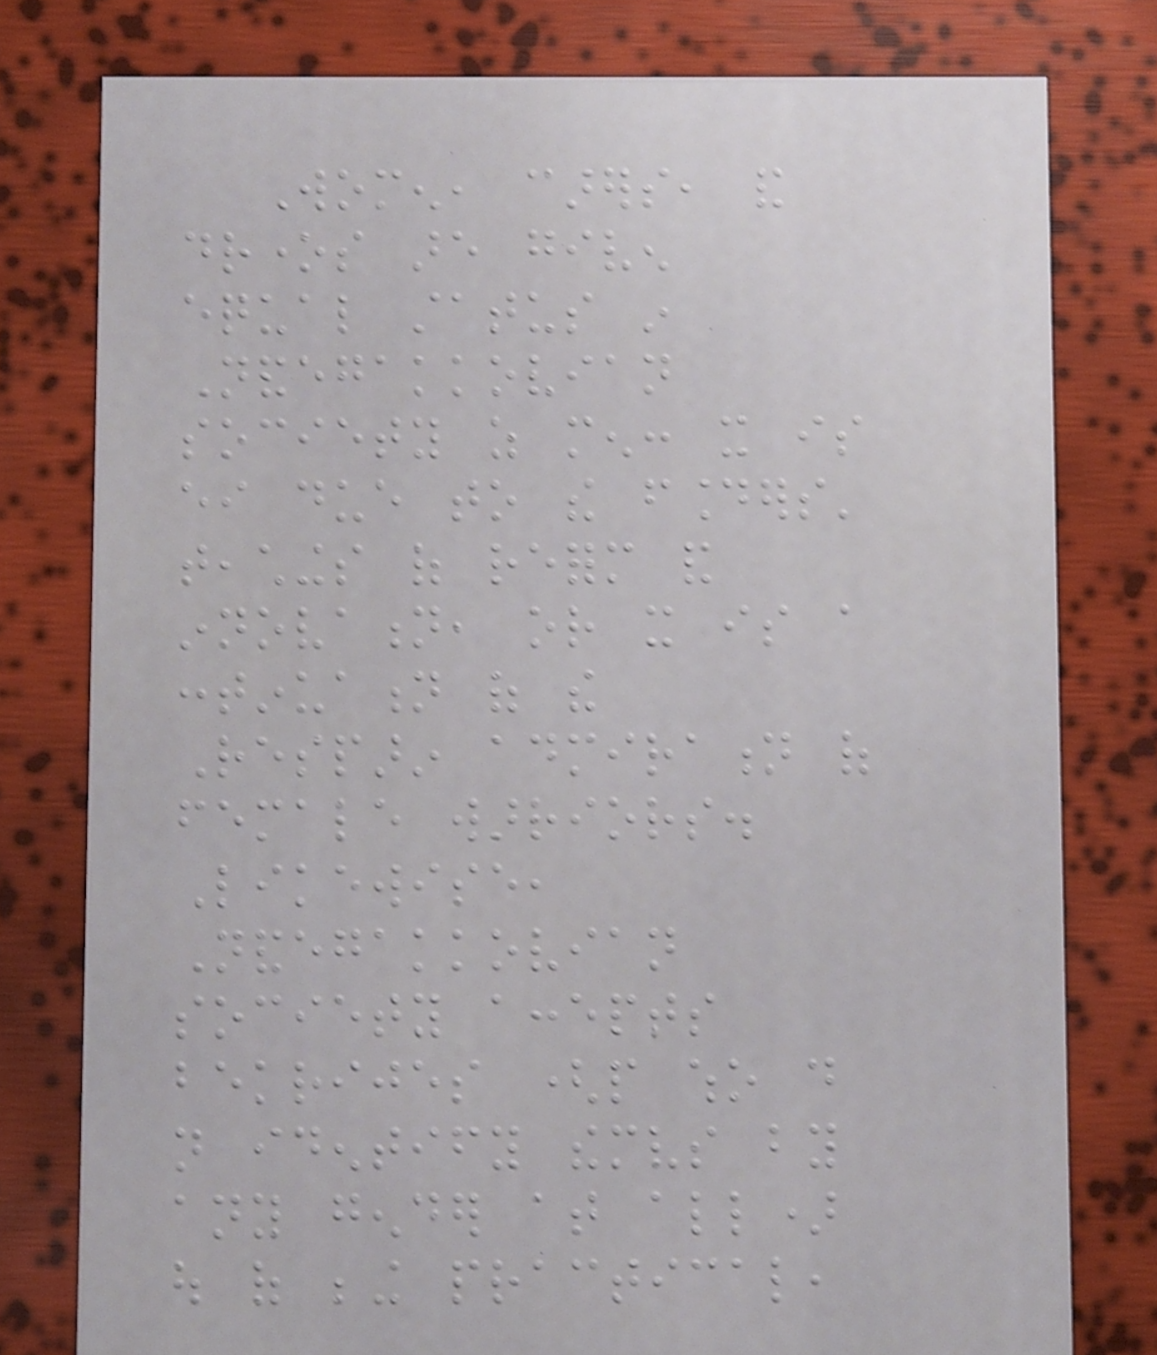Women, carers, and
drones are given
equal status in
Nandegakkovian
society as men: it is
either due to the founders'
teachings of reform and
innovation, or it is a
continuation of the
Resparin admiration of
female warriors.
Likewise,
Nandegakkovian
society accepts
bekrijes (people who do
not identify themselves by
any gender at all)
out of being practical,
